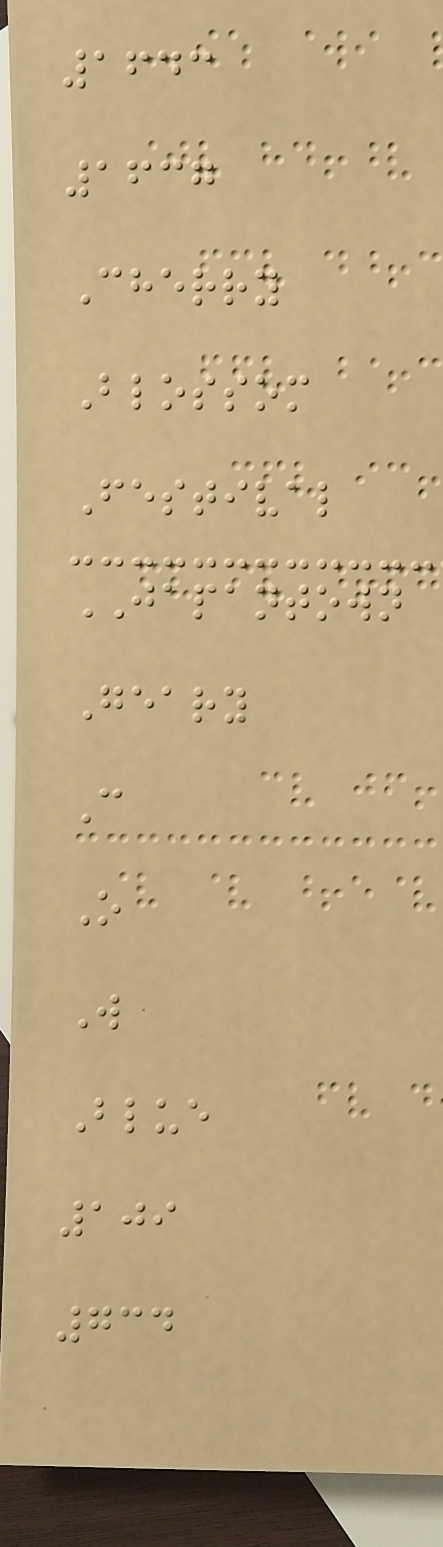1643
1637
Cherry
Blossom
Festival
JAPANTOWN
Geary
C
O
W
Blue
109
734
